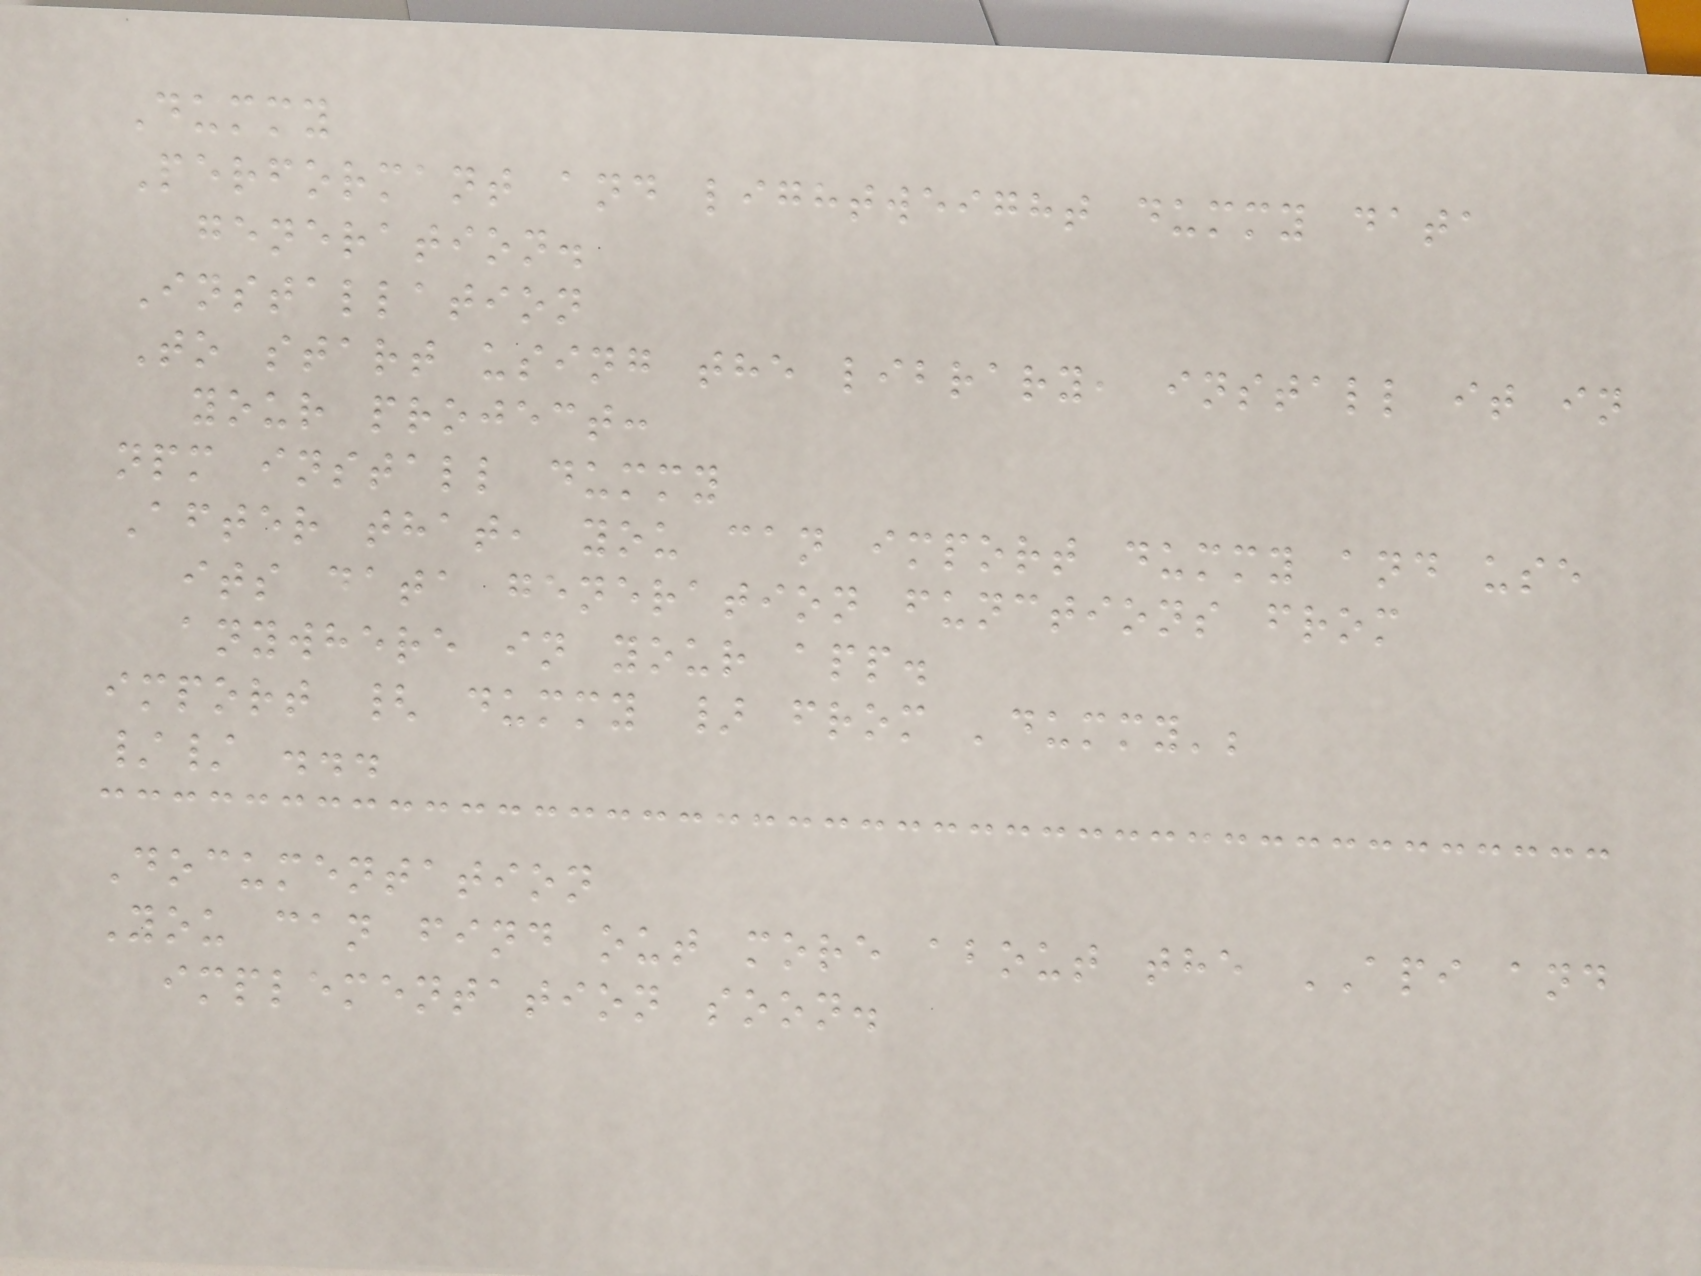Dummy
Performant and lightweight dummy data
generation.
Installation
To start using the library, install it in
your project:
npm install dummy
After that, you can import dummy and use
its data generation functions from
anywhere in your app.
import { dummy } from 'dummy';
// ...
Documentation
You can find out more about the API and
implementation soon.
